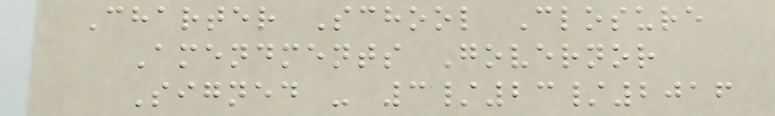Charter School Closure
Amendments Governor
Signed - 3/23/2016
